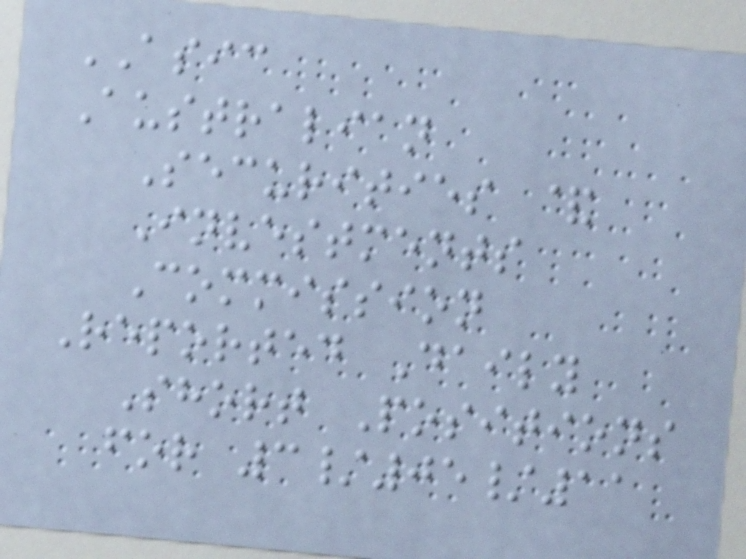ASIC
Australian
Securities &
Investments
Commission
Reported Daily
Short Positions
for 3/05/11
